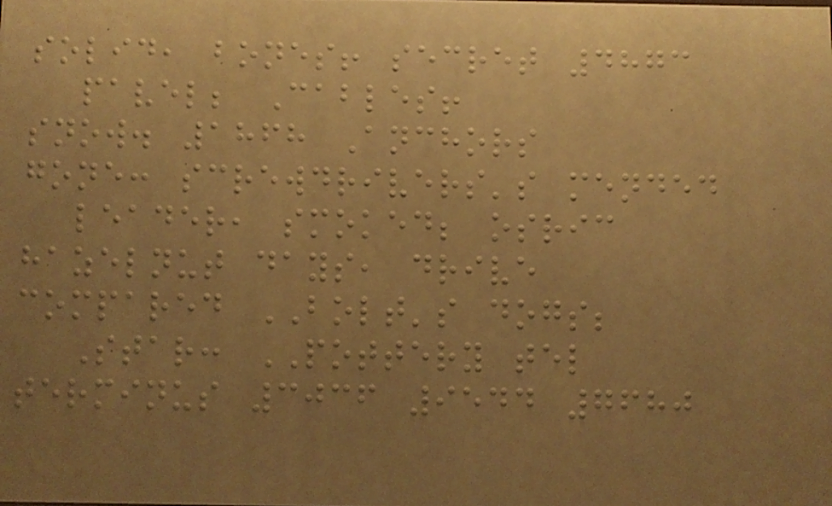solid, bones! secret 4873
pavel; Cables!
snow. 1868 Anchors
gone: screwdrivers's mended
leader, smoked; osric
hazelnut days, drive
compared BOLT's dogs;
Star: POTTERY tel
terminus 3036 9544 7680
